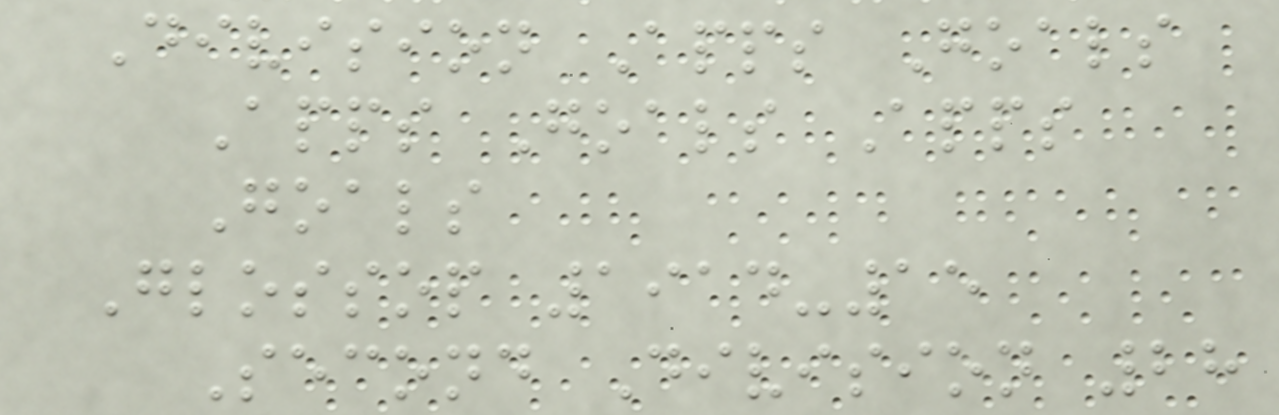Division Apps Goals
Apps Goals Apps
Goals
Glossop 1914-15
Second Division 28
